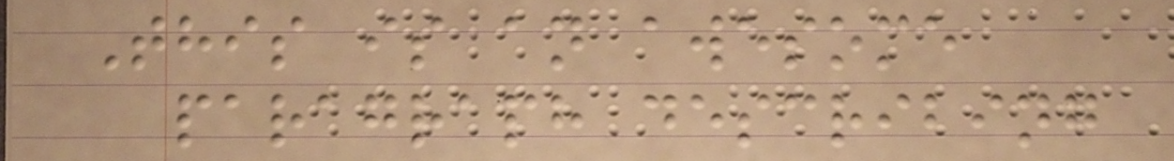This is an awesome
paragraph describing
